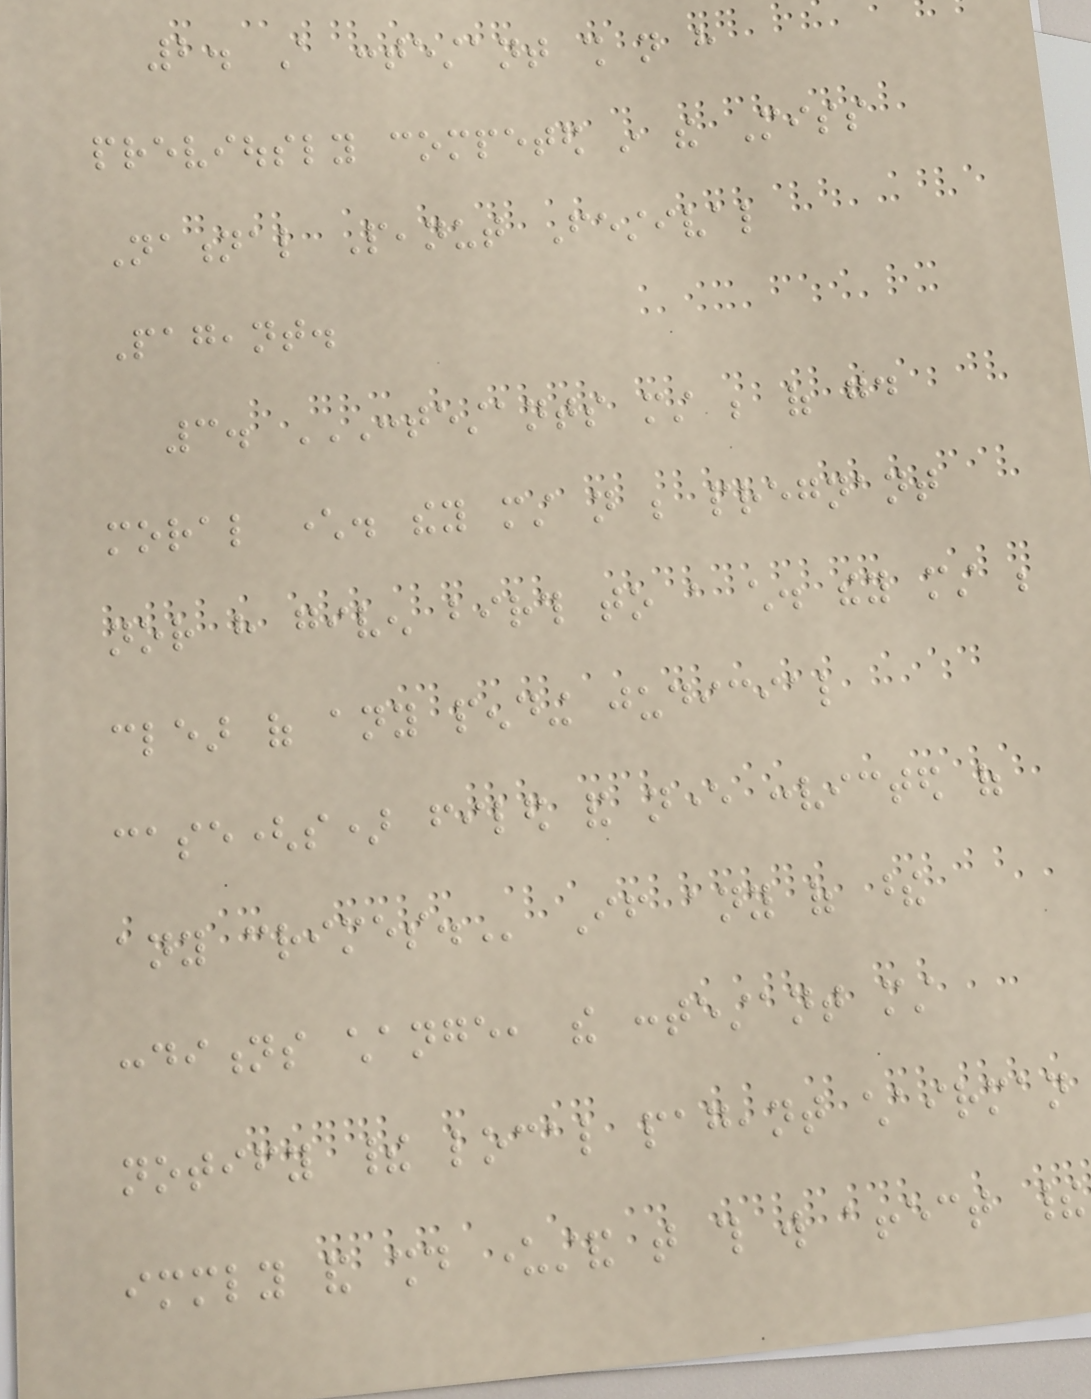2. A contestant shall not have
previously competed in the Miss
National Peanut Festival
Pageant.
3. CONTESTANTS MUST BE OF GOOD
MORAL CHARACTER. THEY MUST NOT BE PREGNANT
NOR HAVE GIVEN BIRTH TO A CHILD. THEY MUST BE
CLEAR OF ANY PENDING JUDICIAL
CASE(S) FILED AND NEVER CONVICTED OF
ANY CRIMES. If any of these
conditions change, the contestant must
notify their local pageant chairman
immediately and should understand that this will affect their
